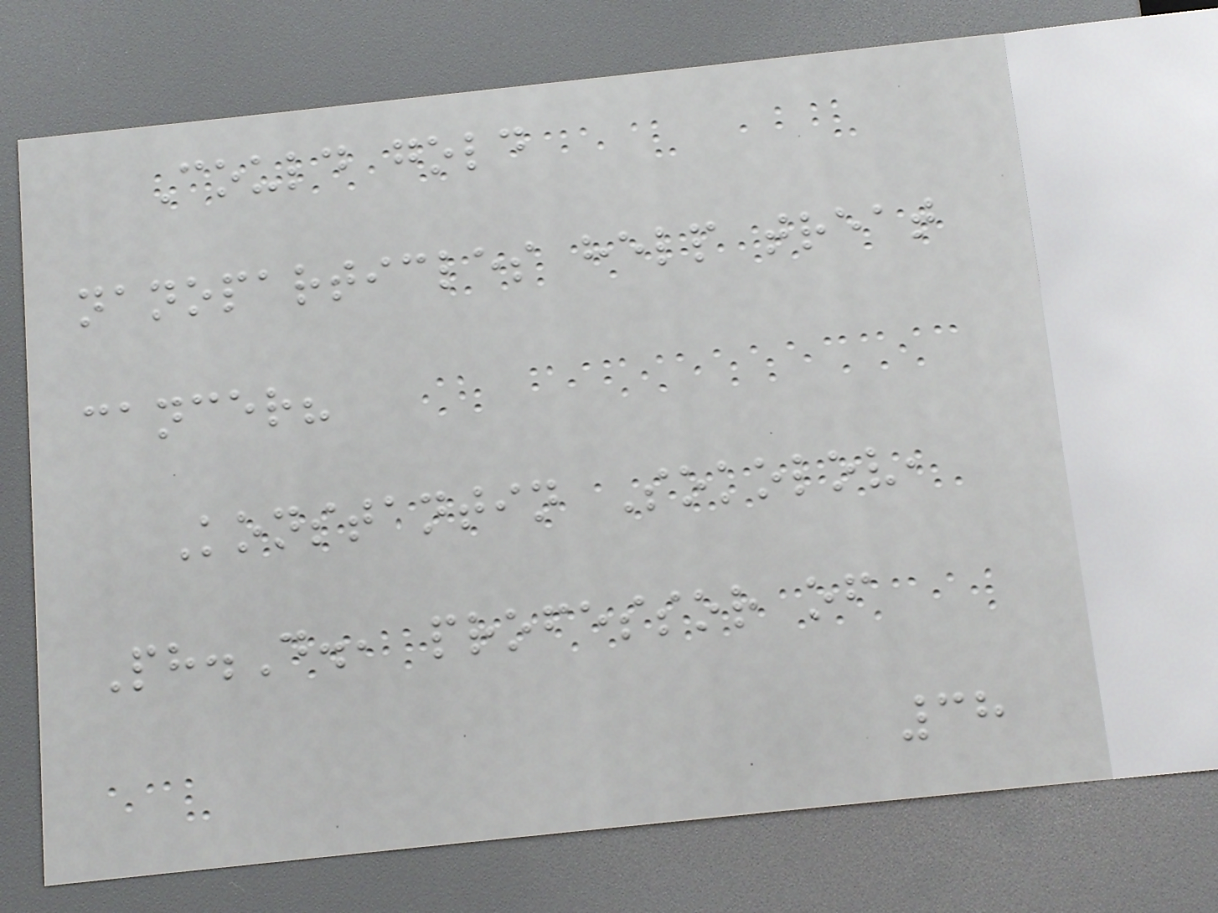Could gold
nanoparticles help treat
cancer?
Konstantin Sokolov,
Ph.D., professor of
38
